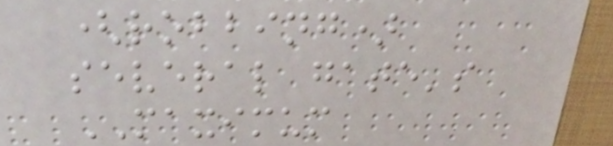(robbing)
several gate's
MAXIMUM
